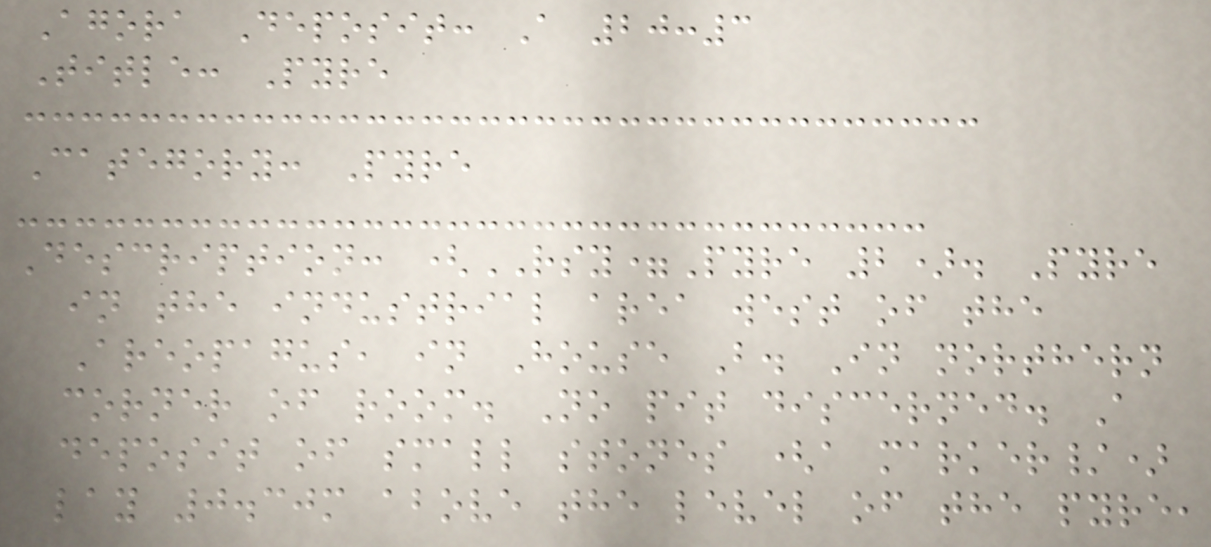Agora Deposit: A 20:3
Title: Pyre
Category: Pyre
Description: (RSY=Pyre 2). Pyre
in the industrial area west of the
Areopagus, in House B. In northern
corner of room. No pit discerned. A
deposit of small stones (a marker/)
lay 0.30m above the level of the pyre,
